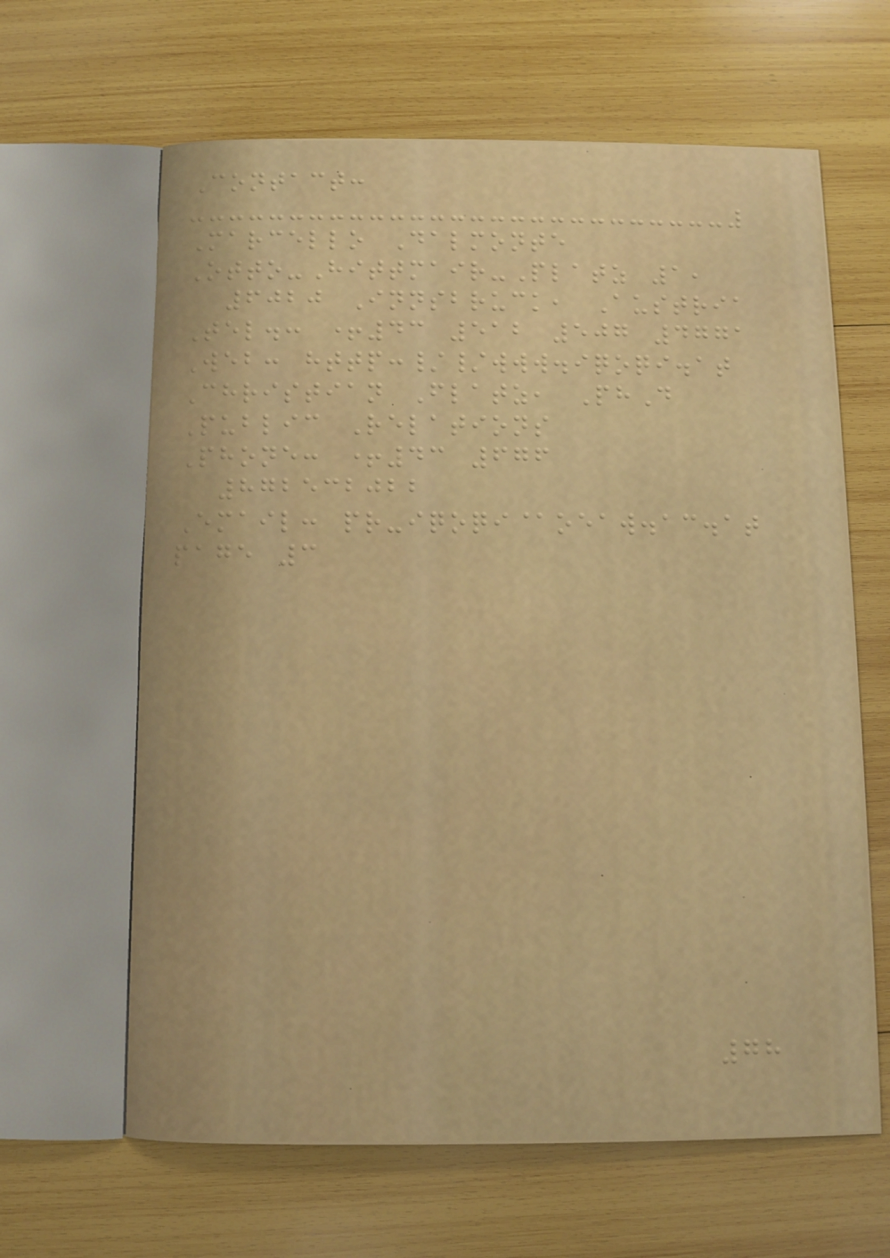Contact:
Marcello Dalmonte
Otto-Hittmair-Platz 1,
6020 Innsbruck, Austria
Tel.: +43 512 507 4771
Web: http://www.iqoqi.at
Christian Flatz, PhD
Public Relations
Phone: +43 676
872532022
Email: pr-iqoqi@oeaw.ac.at
page 3
78
